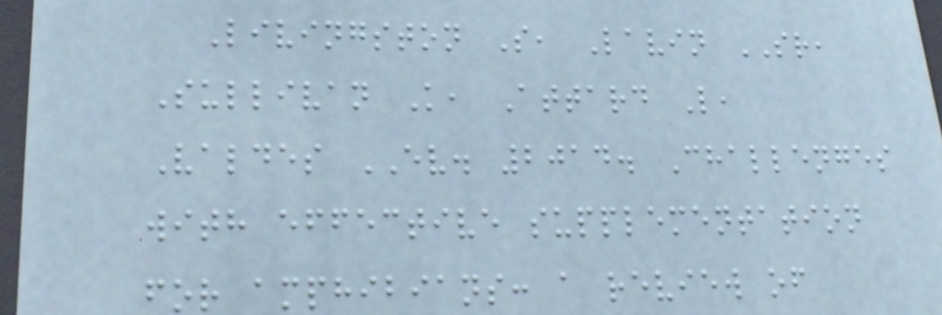Livingston S, Lavin SR,
Sullivan K, Attard L,
Valdes EV. 2014. Challenges
with effective supplementation
for amphibians: a review of
